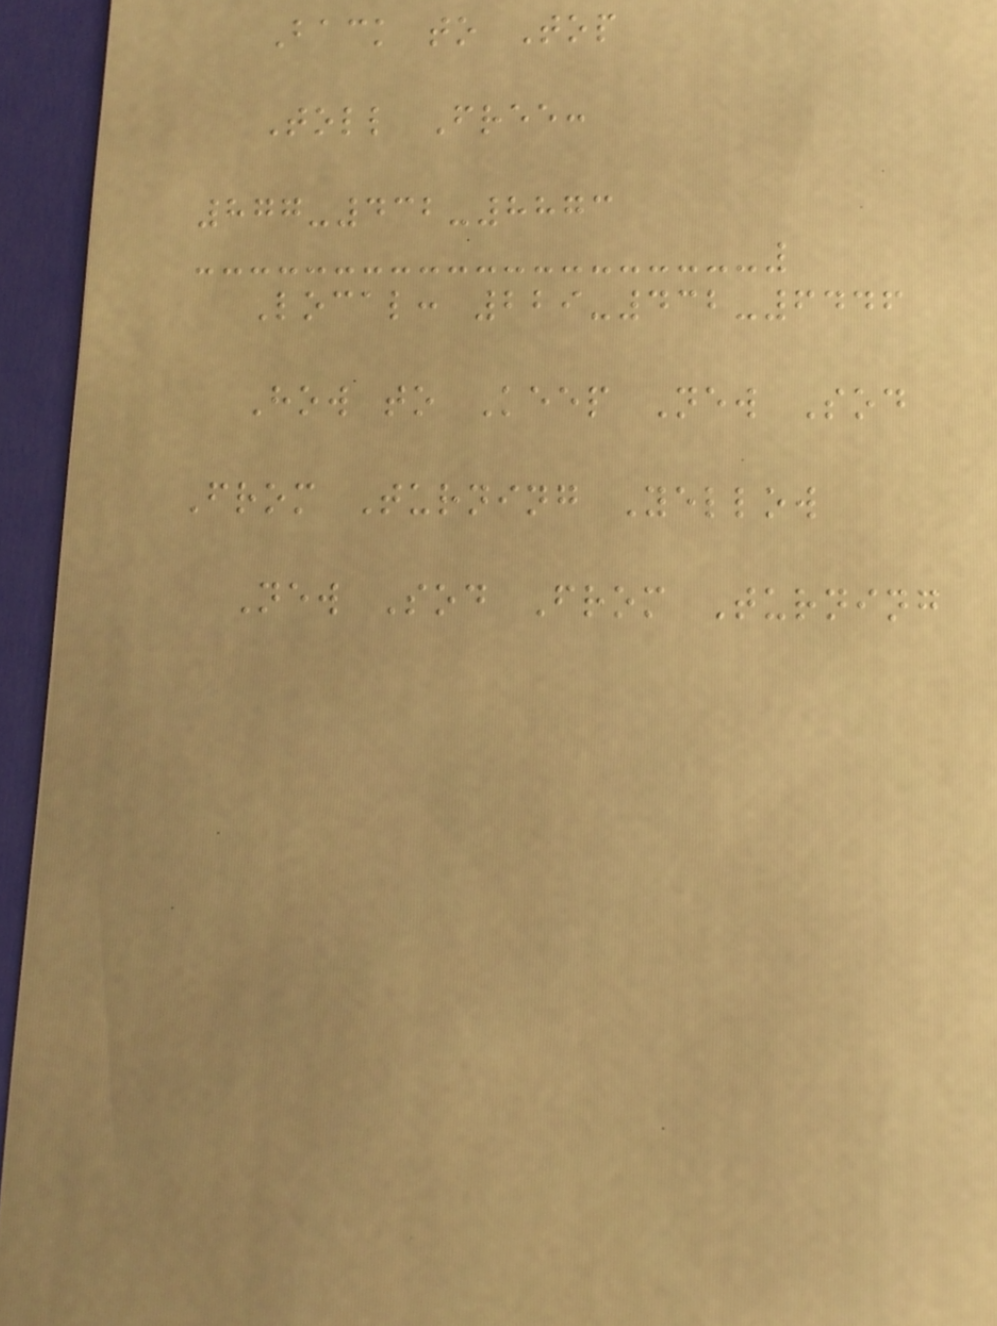Back to Top
Toll Free:
877-432-8873
Local: 229-432-6446
How to Keep New Sod
From Turning Yellow
New Sod From Turning
